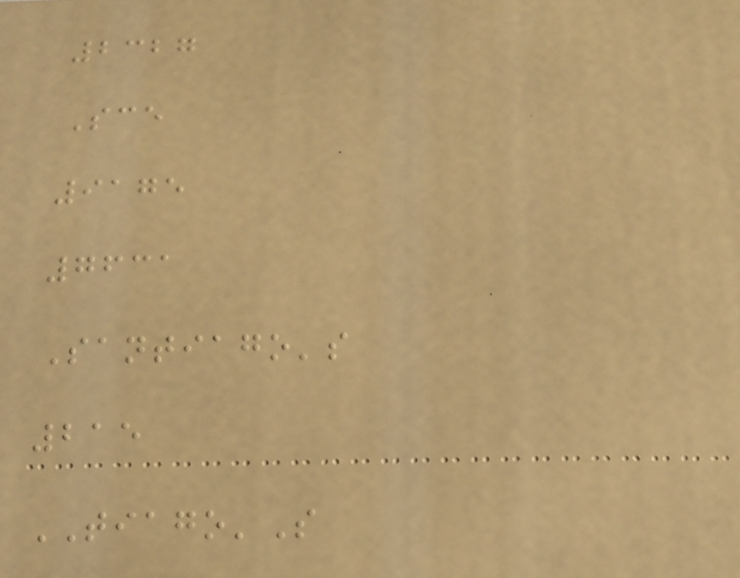2327
Sce
9175
7631
Santiago's
215
TIAGO'S
